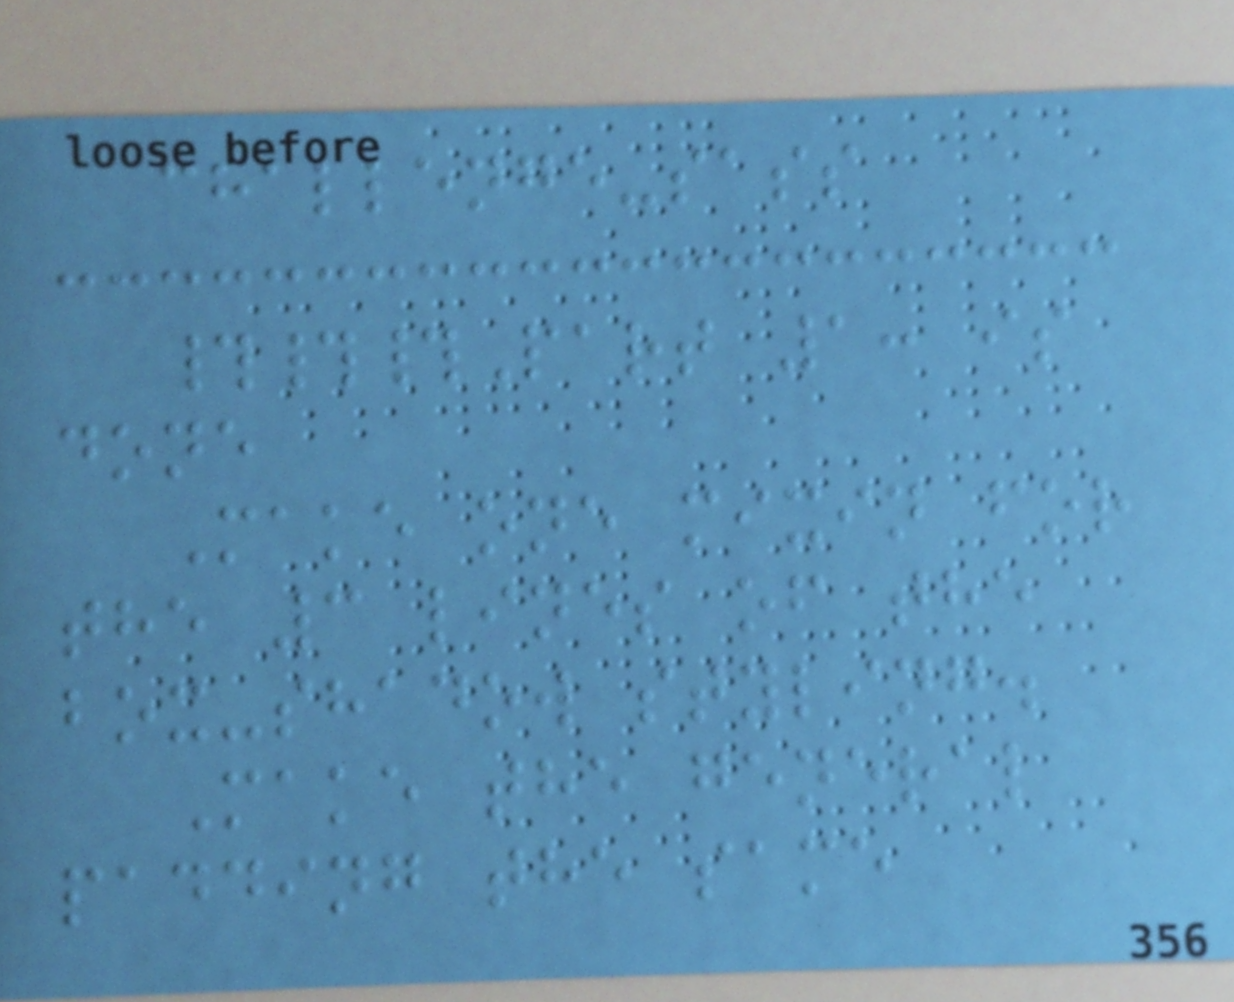challenge-sass
###Part 1: is
done
Make one mixin for
the 3 lines of the
box-shadow styling.
Make the general
padding the same
